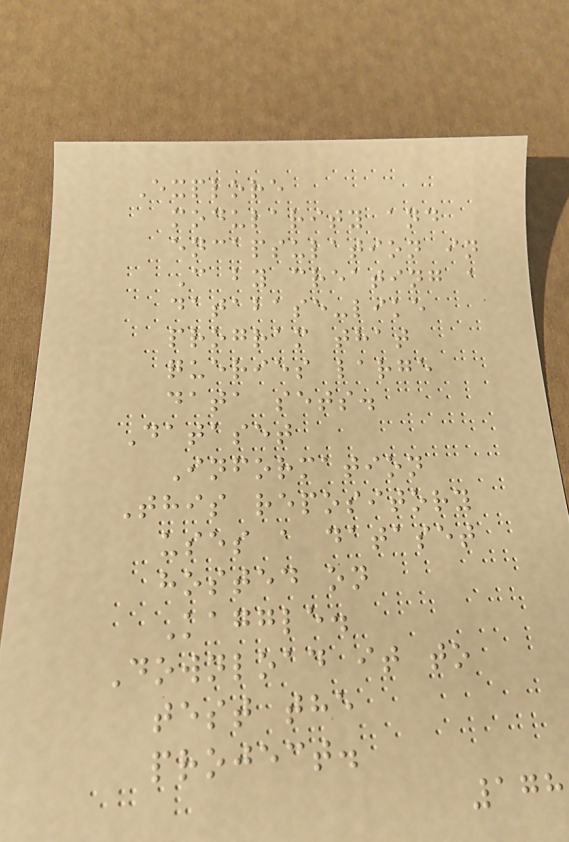Explore
modularity and
encapsulation in
C by creating a
database-like
program that
queries large
data sets.
Dataset
Information
This repository
uses a dataset
hosted on
Kaggle.
Download it to
test the
project.
178
